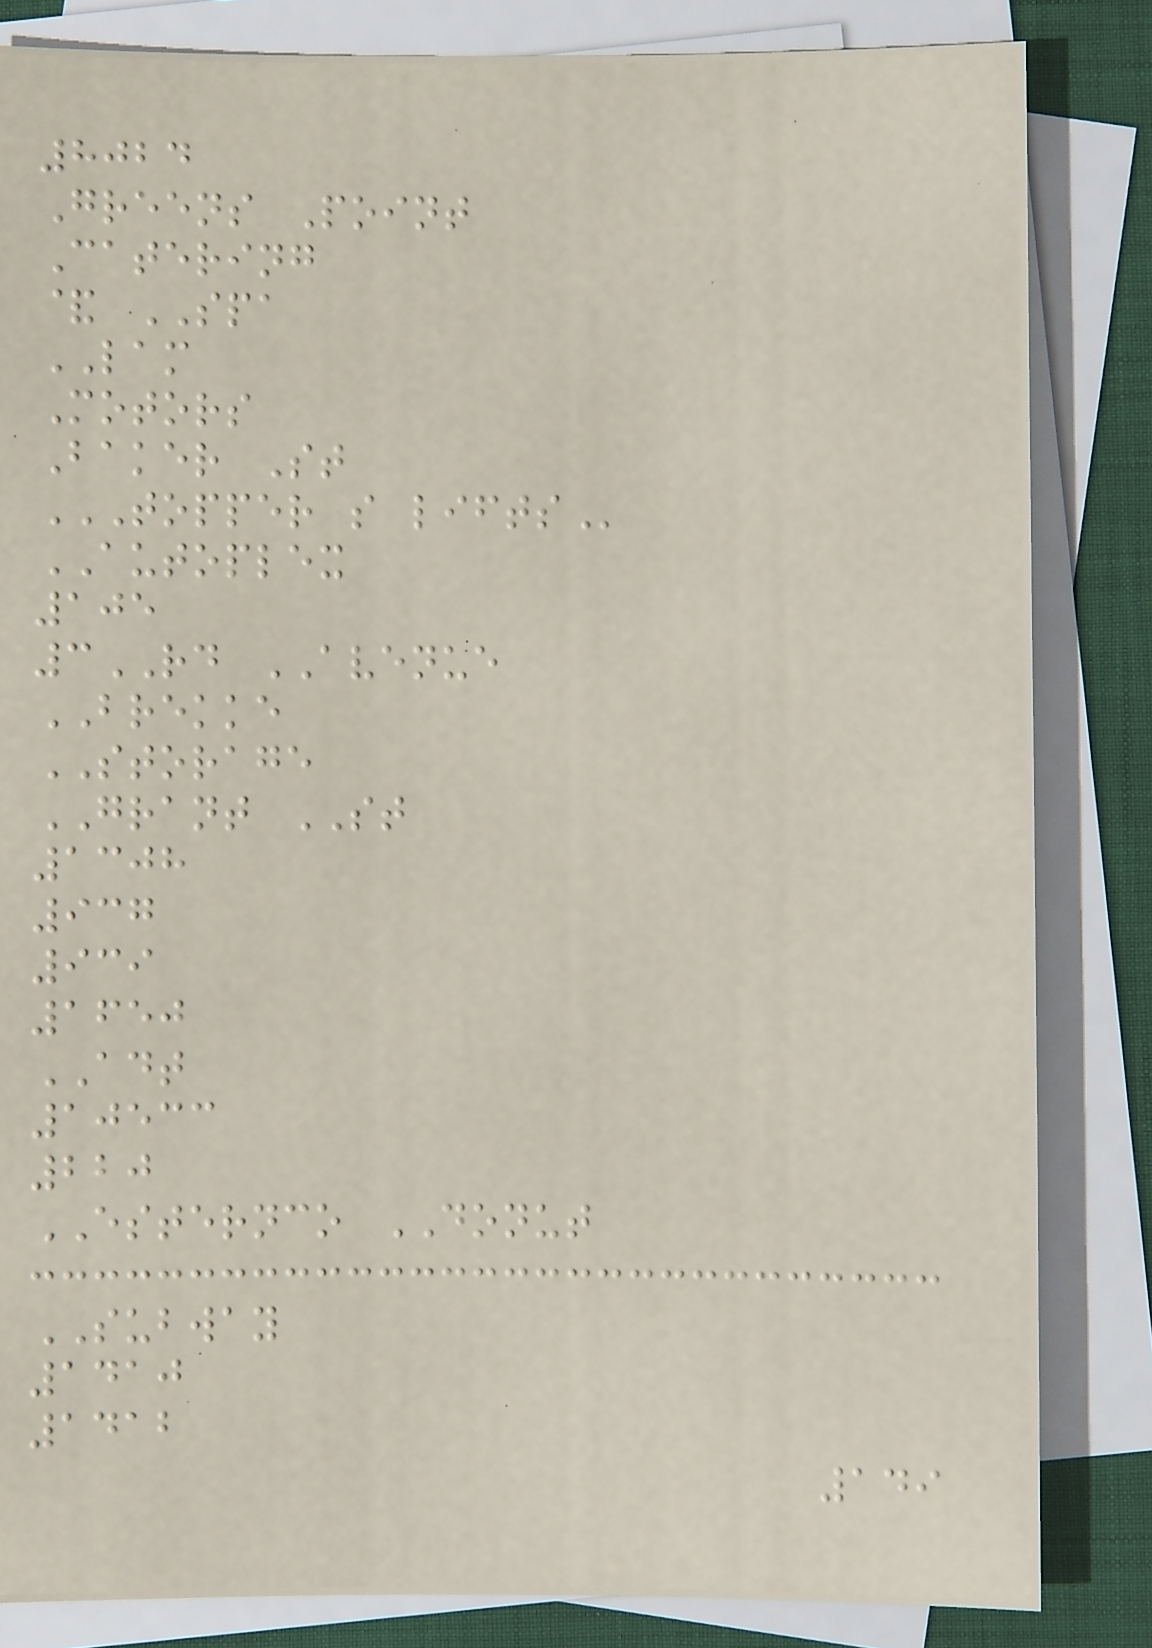8024
Greens Point
Catering
& SPA
LAM
Motors
Baker St
TOPPER S LIFTS
AUTOPLEX
105
3RD AVENUE
BREKKE
STORAGE
GRANT ST
1308
937
939
1650
ADT
10533
220
ESTERNCO DONUT
SUBWAY
1410
1412
149
